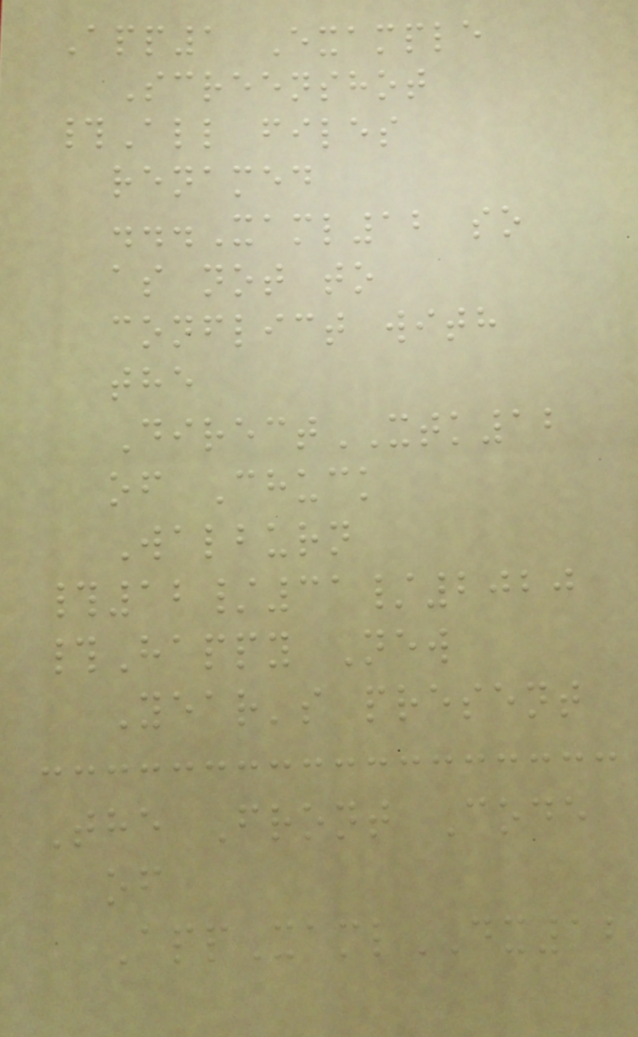App1 Example
Screenshot
#All files
renamed
...Xaml12 so
as not to
conflict with
the
DirectXTK12
of Chuck
Walburn
#12/31/2020
#Happy New
Year's present
The Front Code
of
AppXamlDX12
